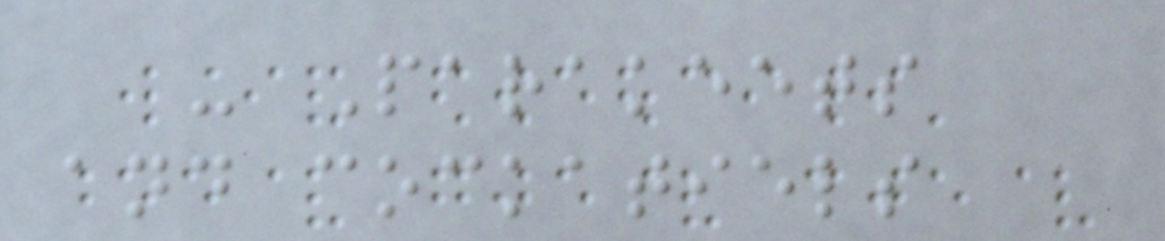- Parakeets
and cockatiels
